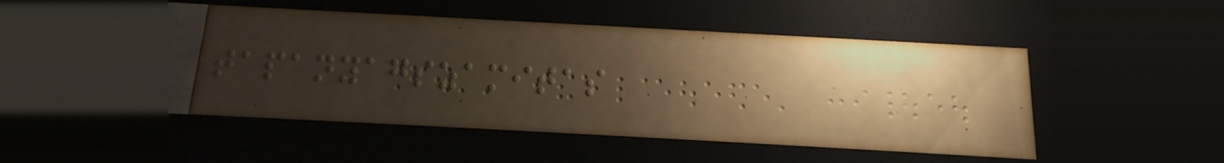tapanyagszamitas
